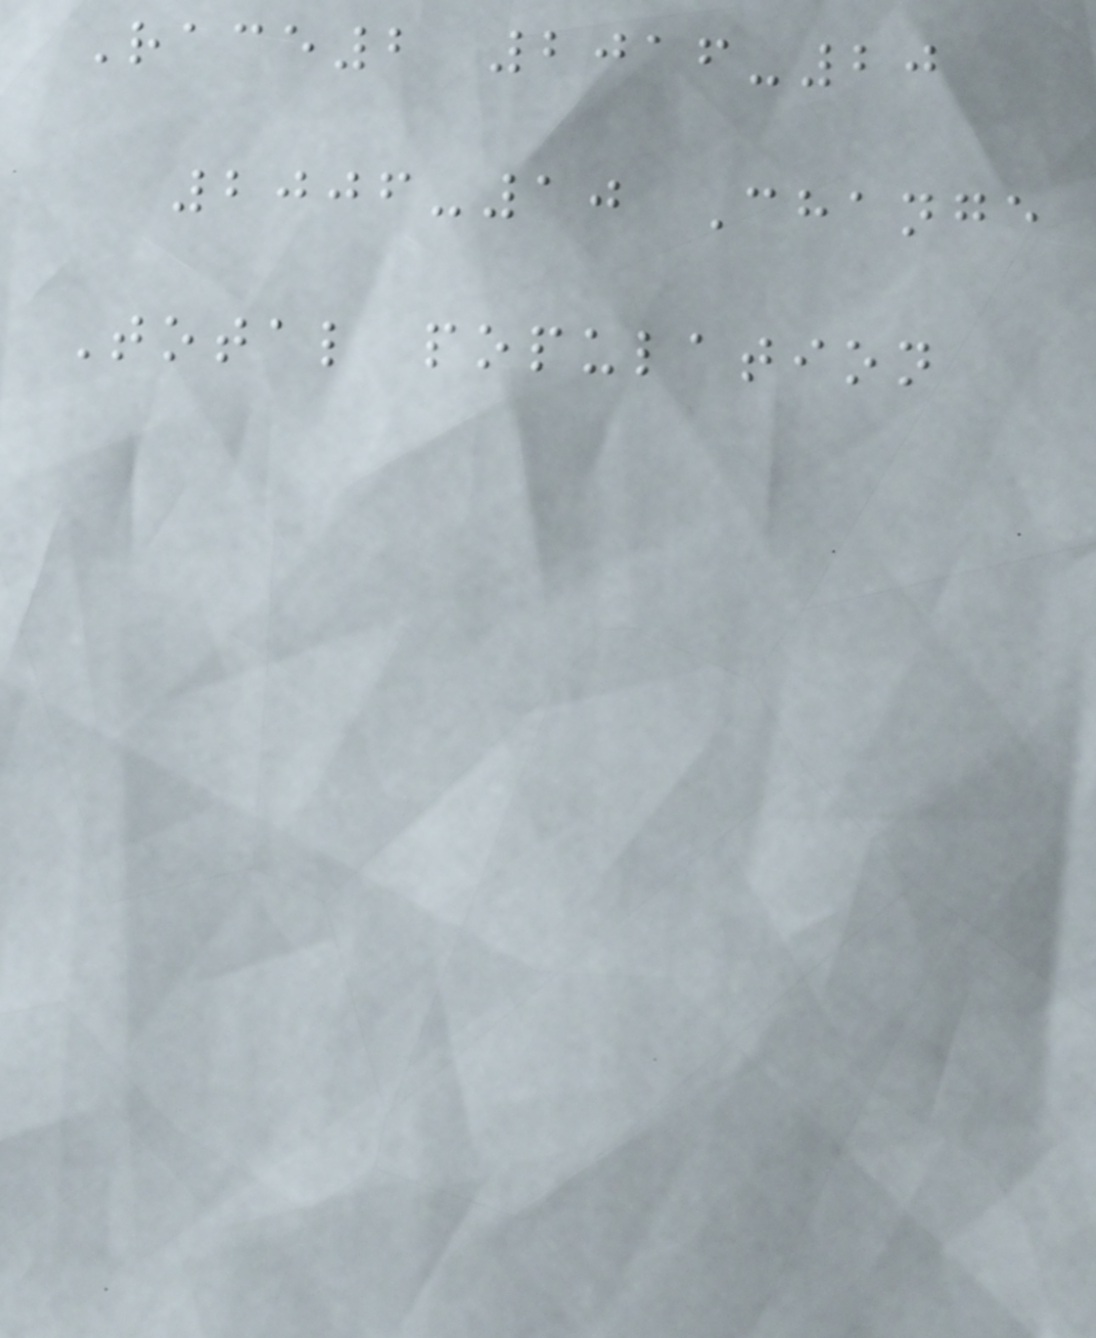Race2 2016-20
2006-10 Change
Total population
